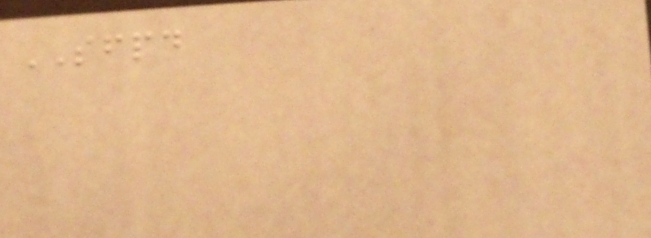SFPD
